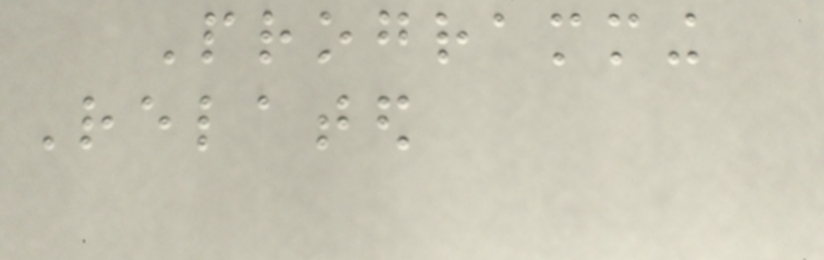Programming
Related
